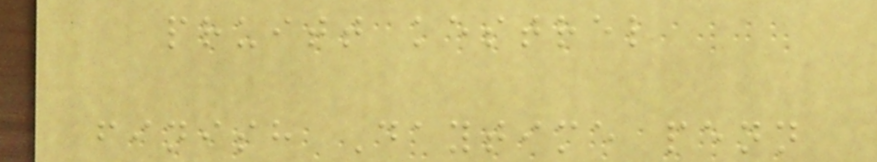pruitt kestrel
finish Daytime penn
